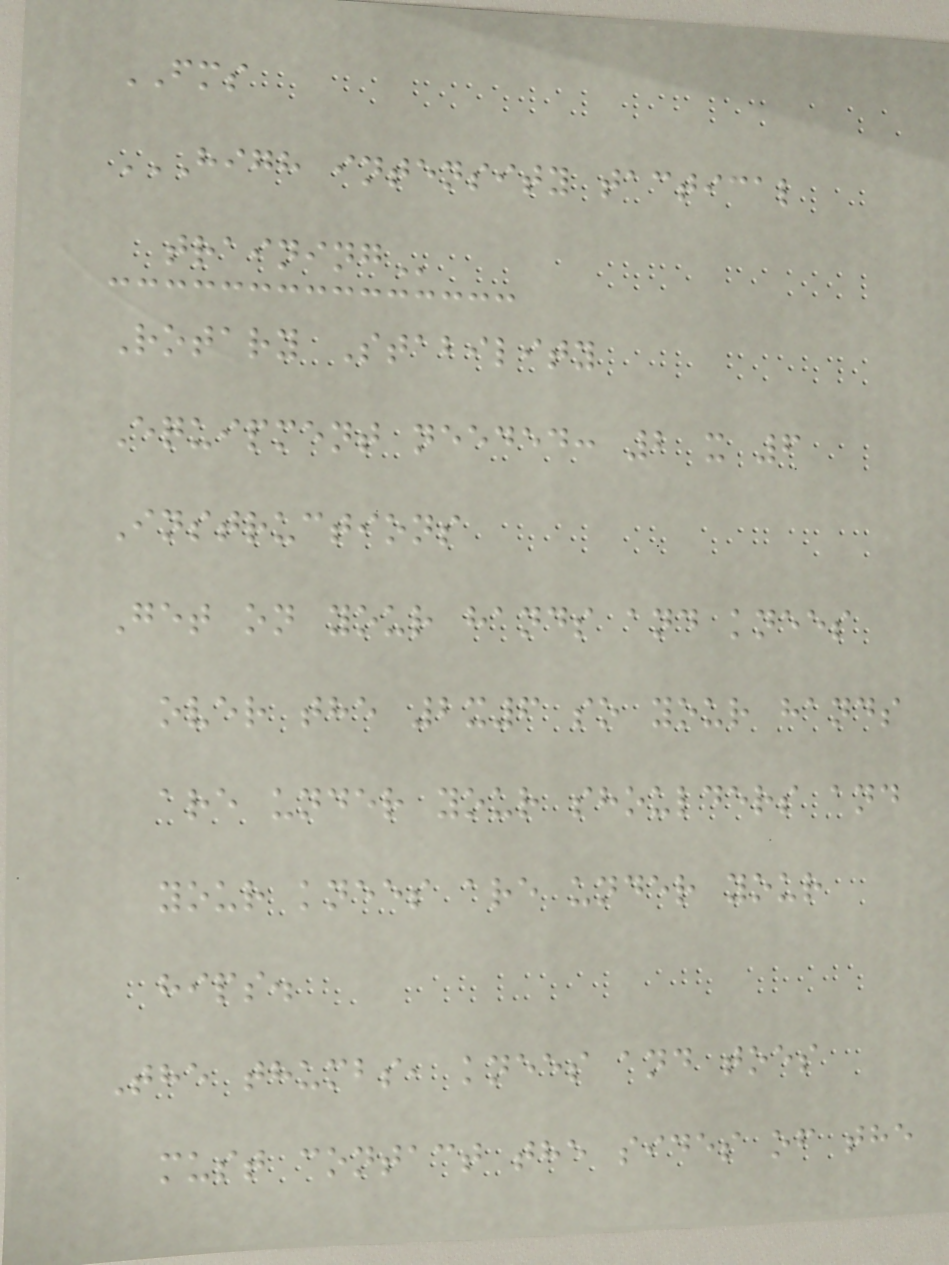FMS
HIGH INTENSITY TACTICAL
TRAINING
Rotary Stability
Equipment needed: 2 x 6
Instructions
Get on your hands and knees
over the 2x6 so your hands
are under your shoulders and
your knees are under your
hips.
The thumbs, knees and toes
must contact the sides of the
